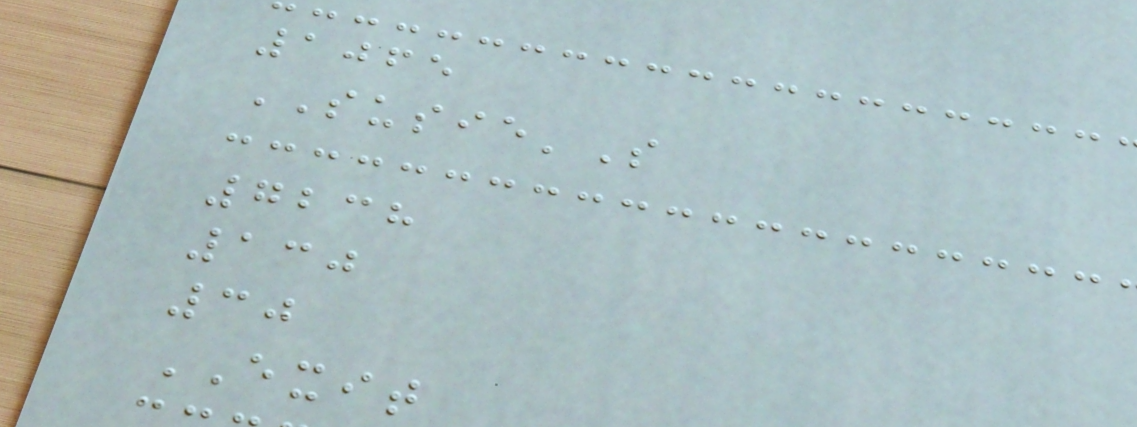1065
SUSIE'S
7238
130
30
EXIT
